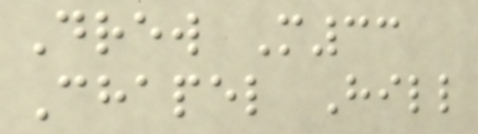Drew M33
Chapel Hill
